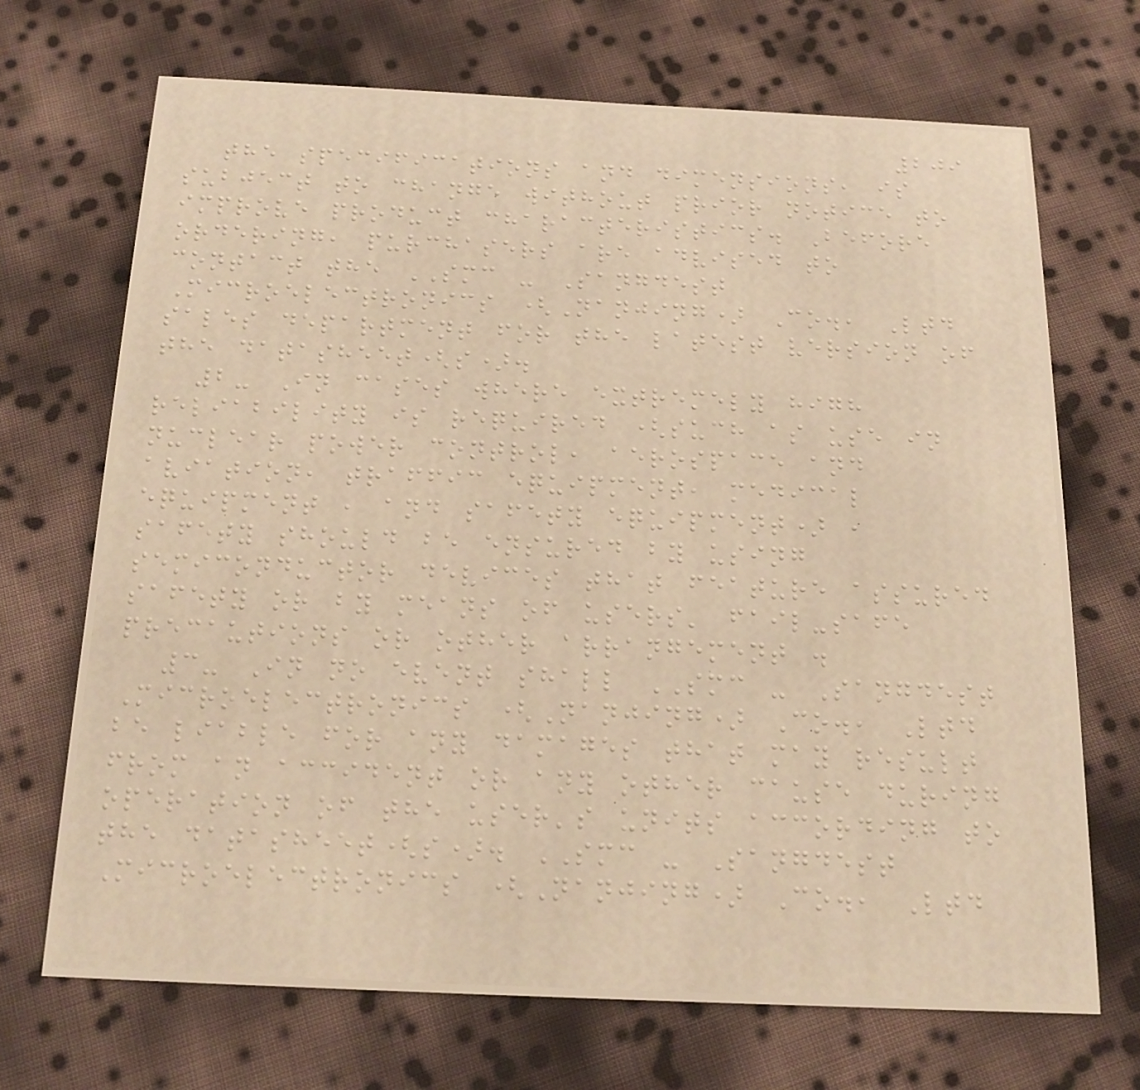209
the specifications and dimensions, is
subject to change without prior notice to
improve product characteristics. Before
ordering, purchasers are advised to
contact the SMC - Sangdest
Microelectronics (Nanjing) Co., Ltd
sales department for the latest version of
the datasheet(s).
2- In cases where extremely high
reliability is required (such as use in
nuclear power control, aerospace and
aviation, traffic equipment, medical
equipment , and safety equipment) ,
safety should be ensured by using
semiconductor devices that feature assured
safety or by means of users' fail-safe
precautions or other arrangement .
3- In no event shall SMC - Sangdest
Microelectronics (Nanjing) Co., Ltd
be liable for any damages that may result
from an accident or any other cause during
operation of the user's units according to
the datasheet(s). SMC - Sangdest
Microelectronics (Nanjing) Co., Ltd
